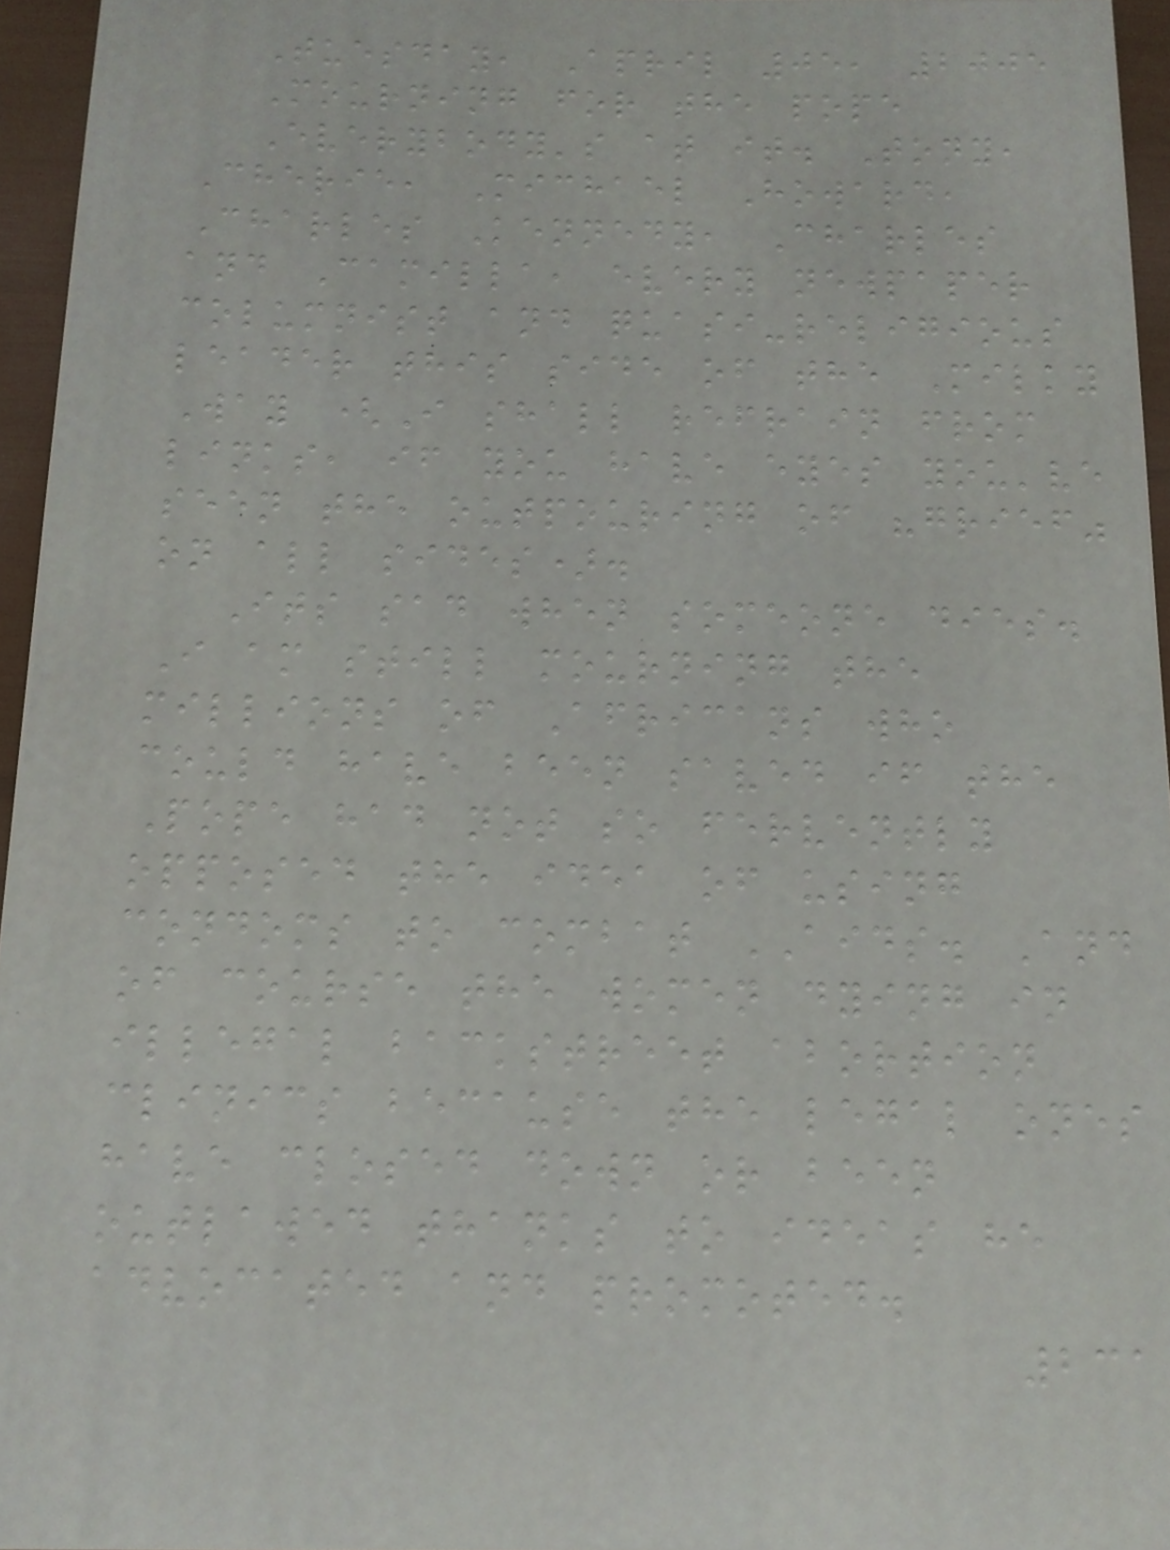Tuesday, April 05, 2005
Mourning for the pope
Everybody's at it. Tony,
Cherie, Michael Howard,
Charles Kennedy, Charles
and Camilla, every newpaper
columnist and quasi-religious
leader this side of the Milky
Way (I shall refrain from
links, if you have eyes you've
seen the outpouring of "grief"
on all sides).
Its sad when someone dies.
I am still mourning the
millions of Africans who
could have been saved if the
Pope had not so fervently
opposed the idea of using
condoms to combat AIDS. And
of course the women dying in
illegal backstreet abortion
clinics because the legal ones
have closed down or been
outlawed thanks to ideas he
advocated and promoted.
231
